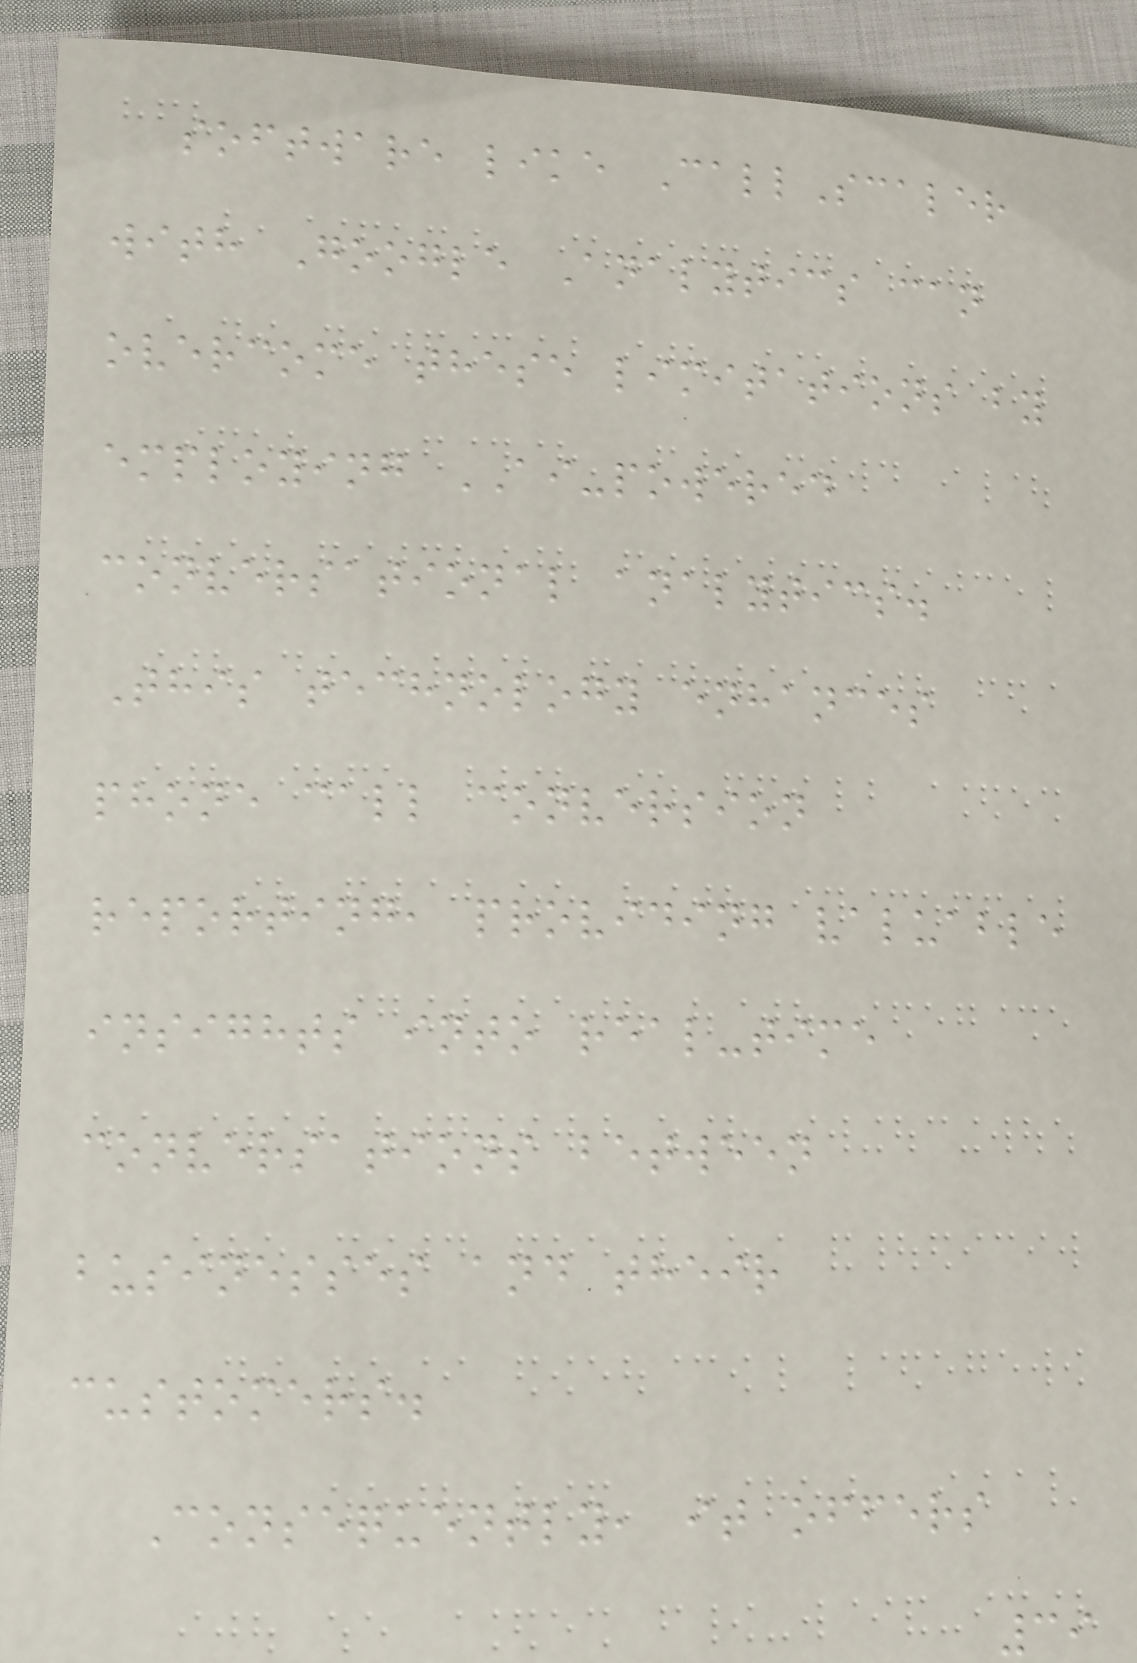software like CallScaler
with Google Analytics can
overcome these limitations by
employing AI-powered
conversational analytics.
This technology enhances
phone call conversion
reporting, providing valuable
insights into real-time
conversations between
businesses and their
customers.
Consequently, it offers
39
